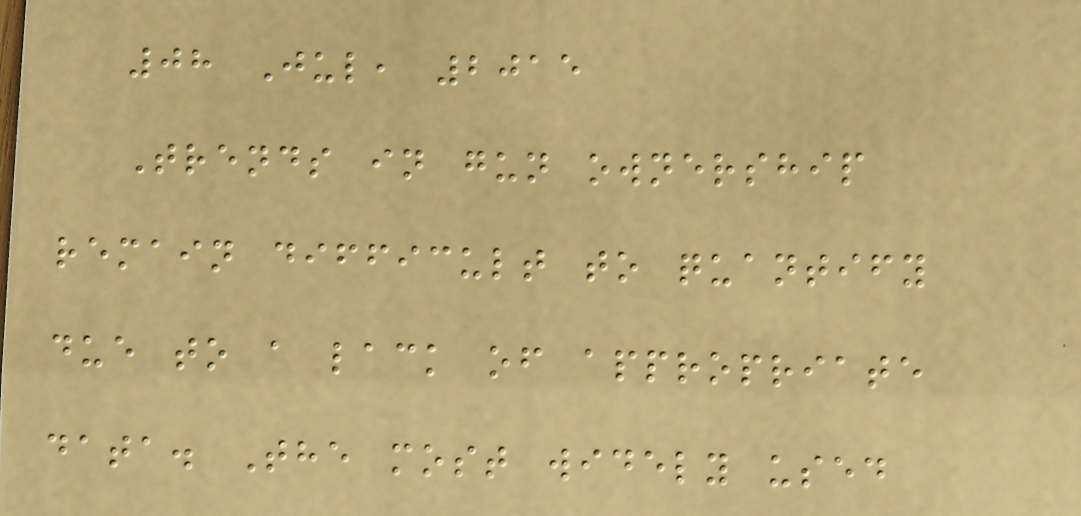08 Jul, 2015
Trends in gun ownership
remain difficult to quantify
due to a lack of appropriate
data. The most widely used
